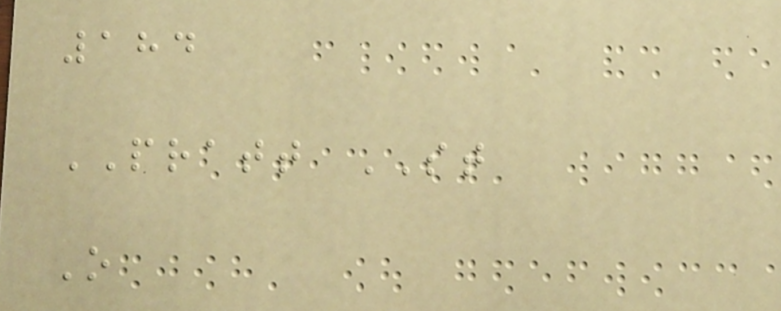184
PRATT ST
O
